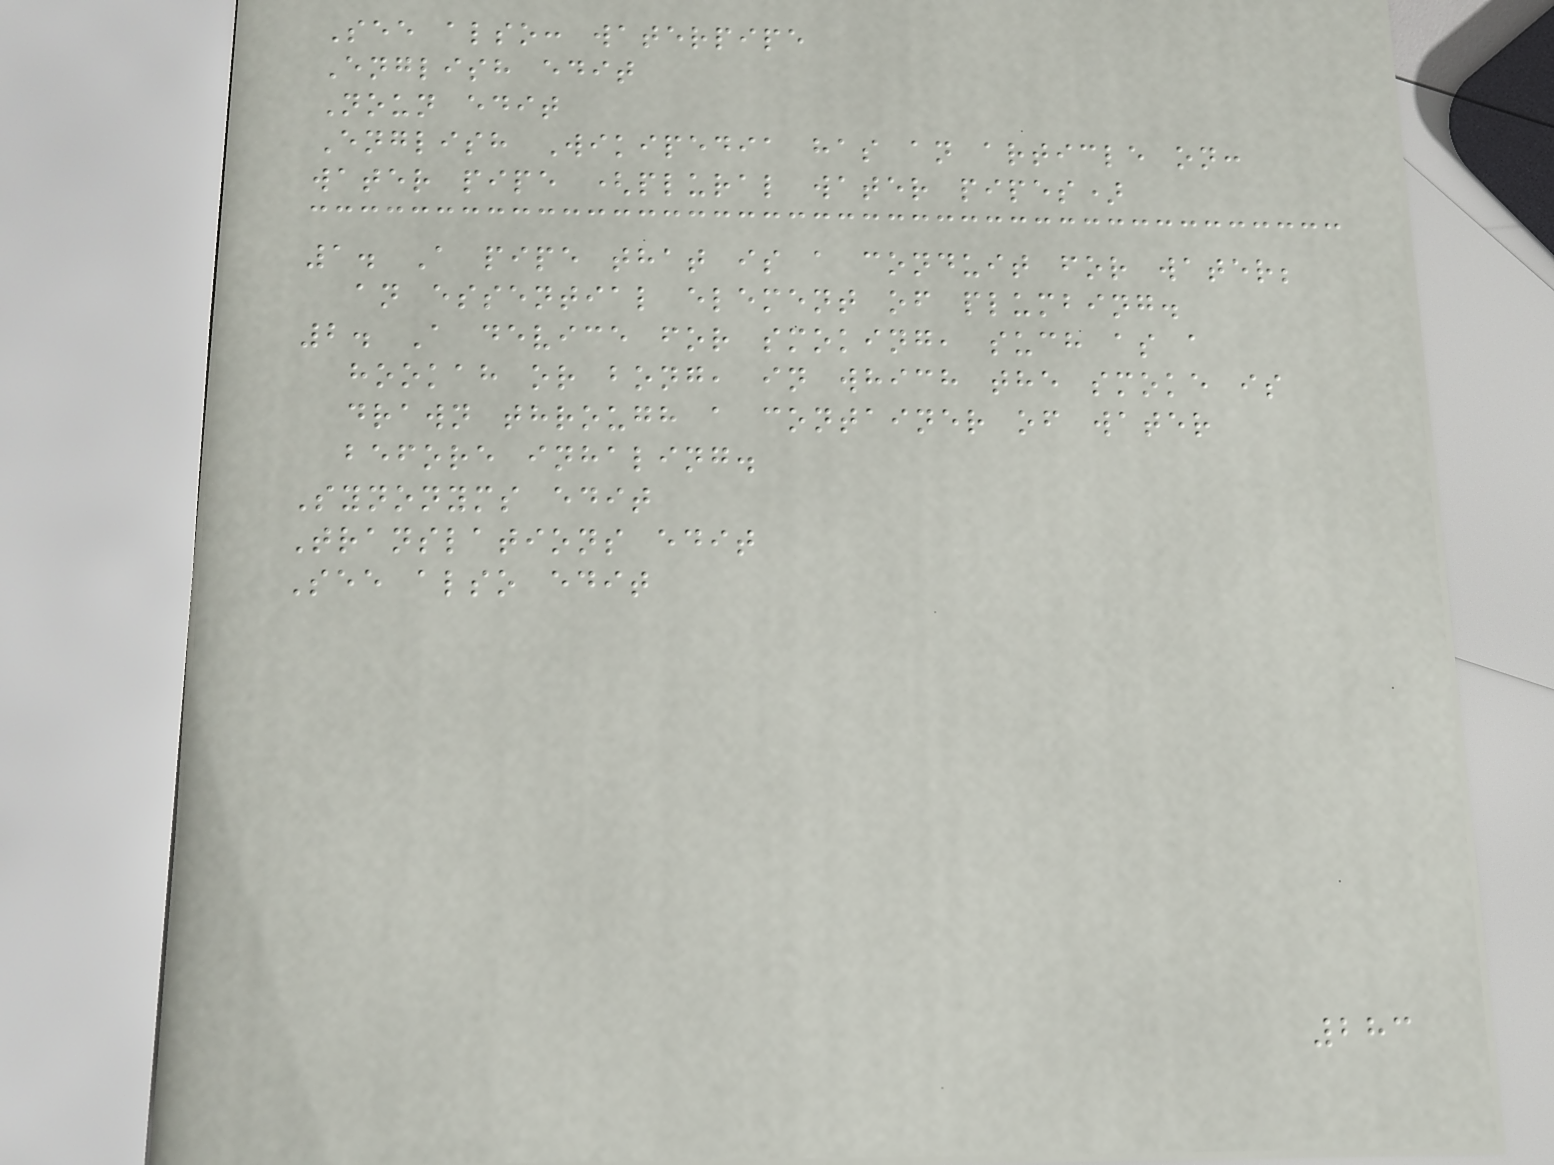See also: waterpipe
English edit
Noun edit
English Wikipedia has an article on:
water pipe (plural water pipes)
1. A pipe that is a conduit for water;
an essential element of plumbing.
2. A device for smoking, such as a
hookah or bong, in which the smoke is
drawn through a container of water
before inhaling.
Synonyms edit
Translations edit
See also edit
283
